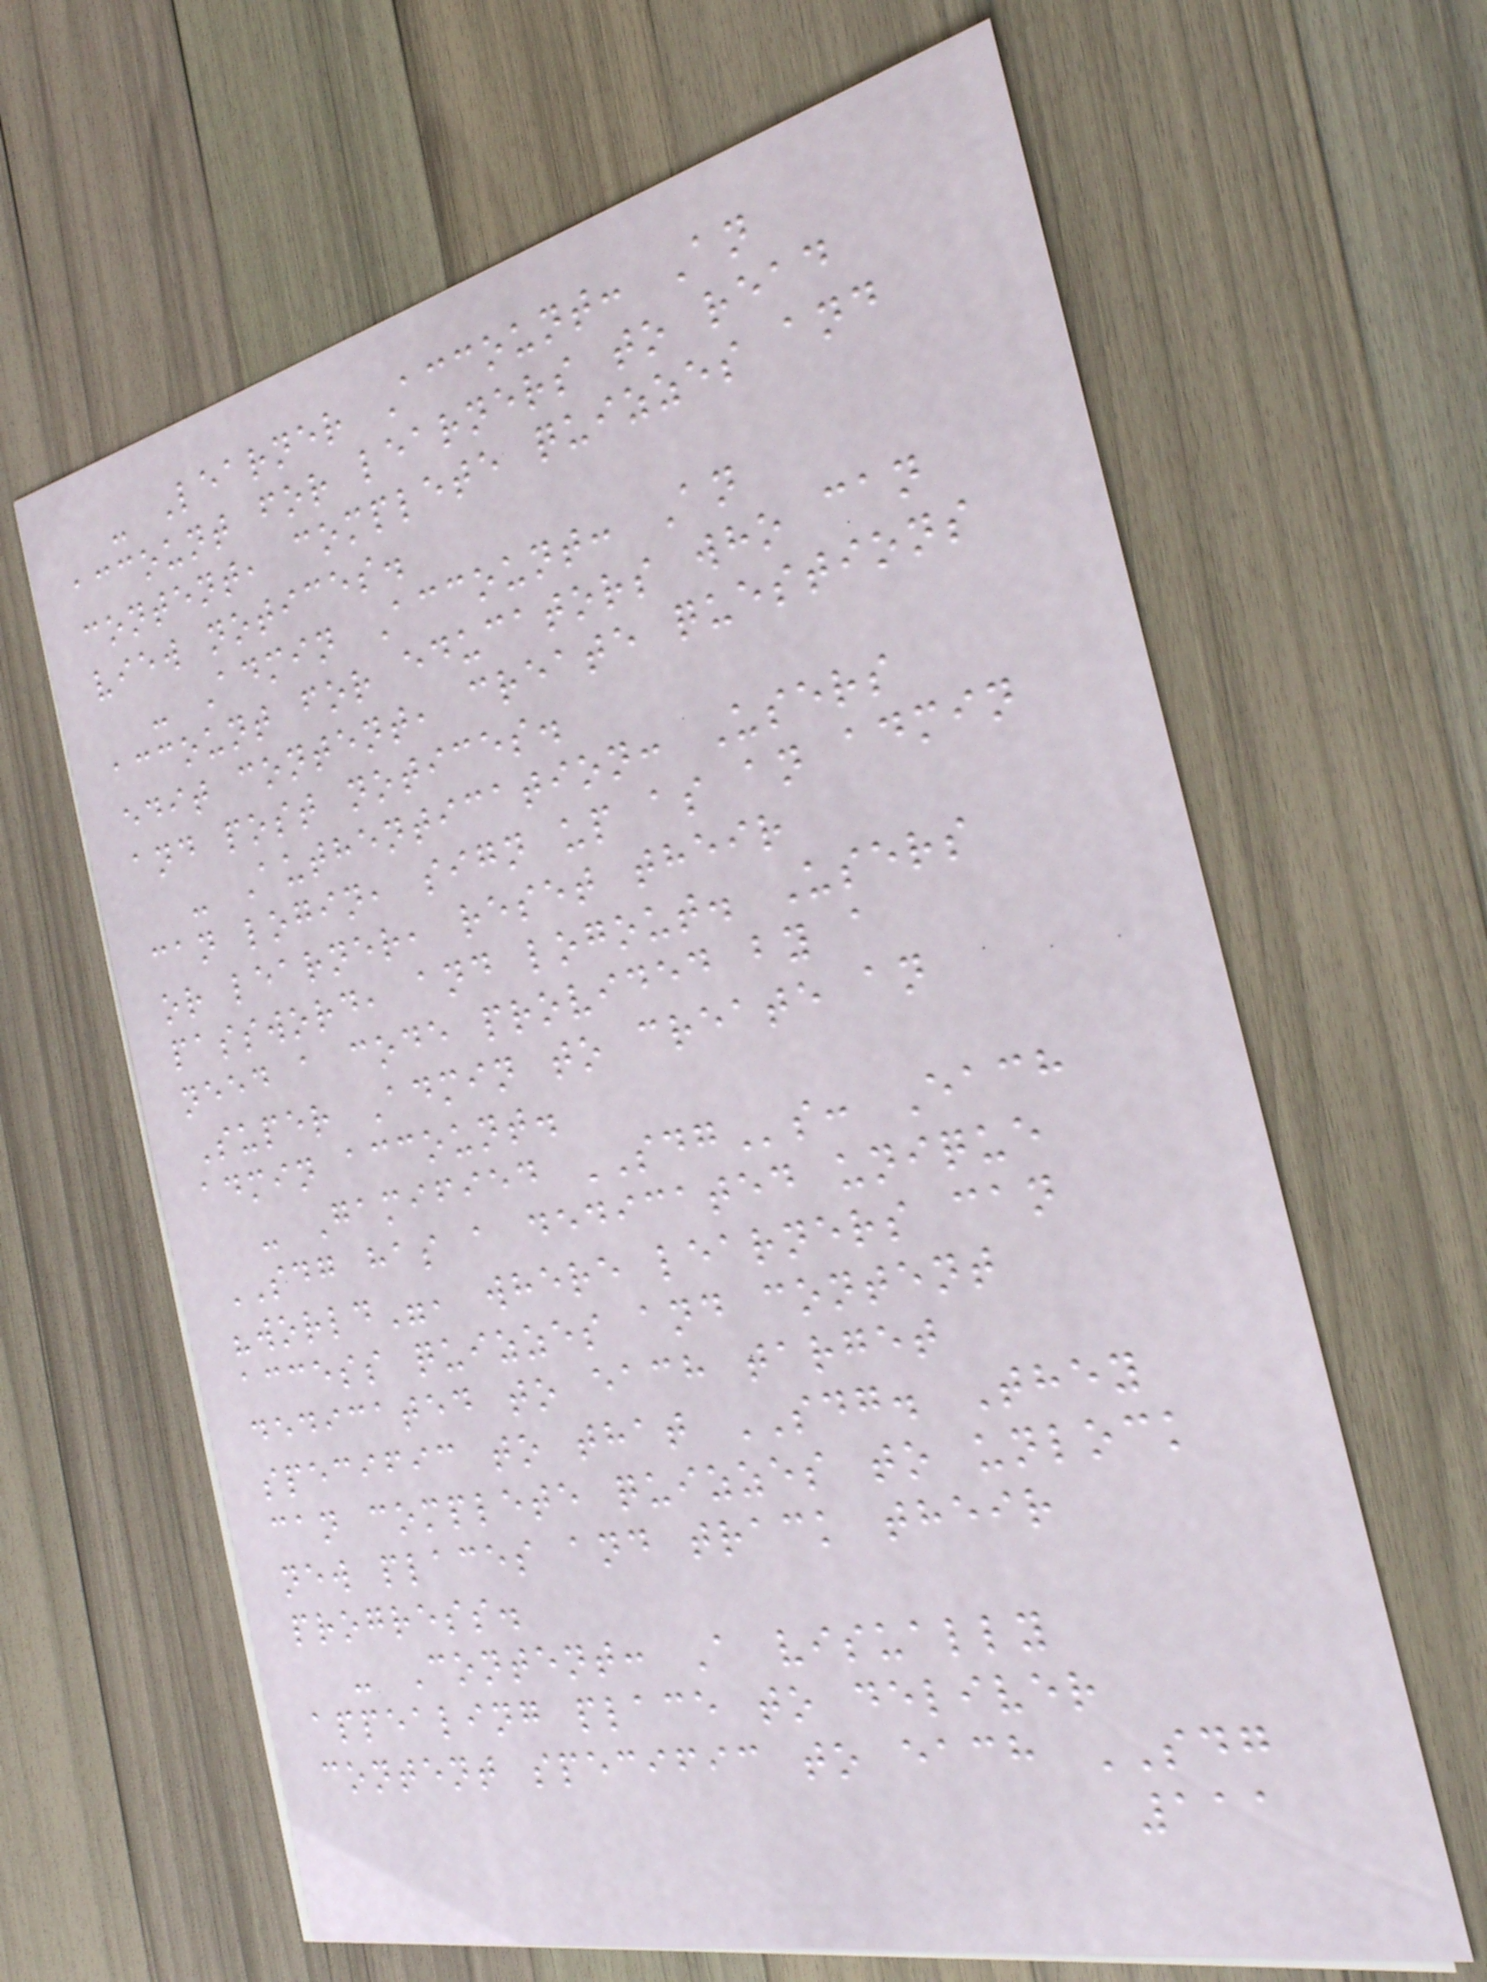- Learner Account: An
account for learners to read
content, complete quizzes and
view notices.
- Admin Account: An
account for educators who can
edit content, create questions
and post notices.
- Authentication: Users
can login, sign up as an admin
or learner, reset their
password, and logout. Users
need a code provided by a
Super Admin to create an
admin account.
- Gamified SDGs: Each
SDG has a dedicated unique
"world", where learners can
access quizzes and content
dedicated to each target
specific to that SDG. They
can complete quizzes to unlock
new places and track their
progress.
- Content: A visually
appealing place to deliver
content specific to each SDG
111
